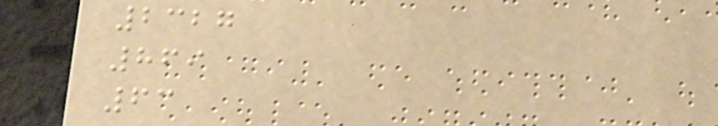2327
869
63
